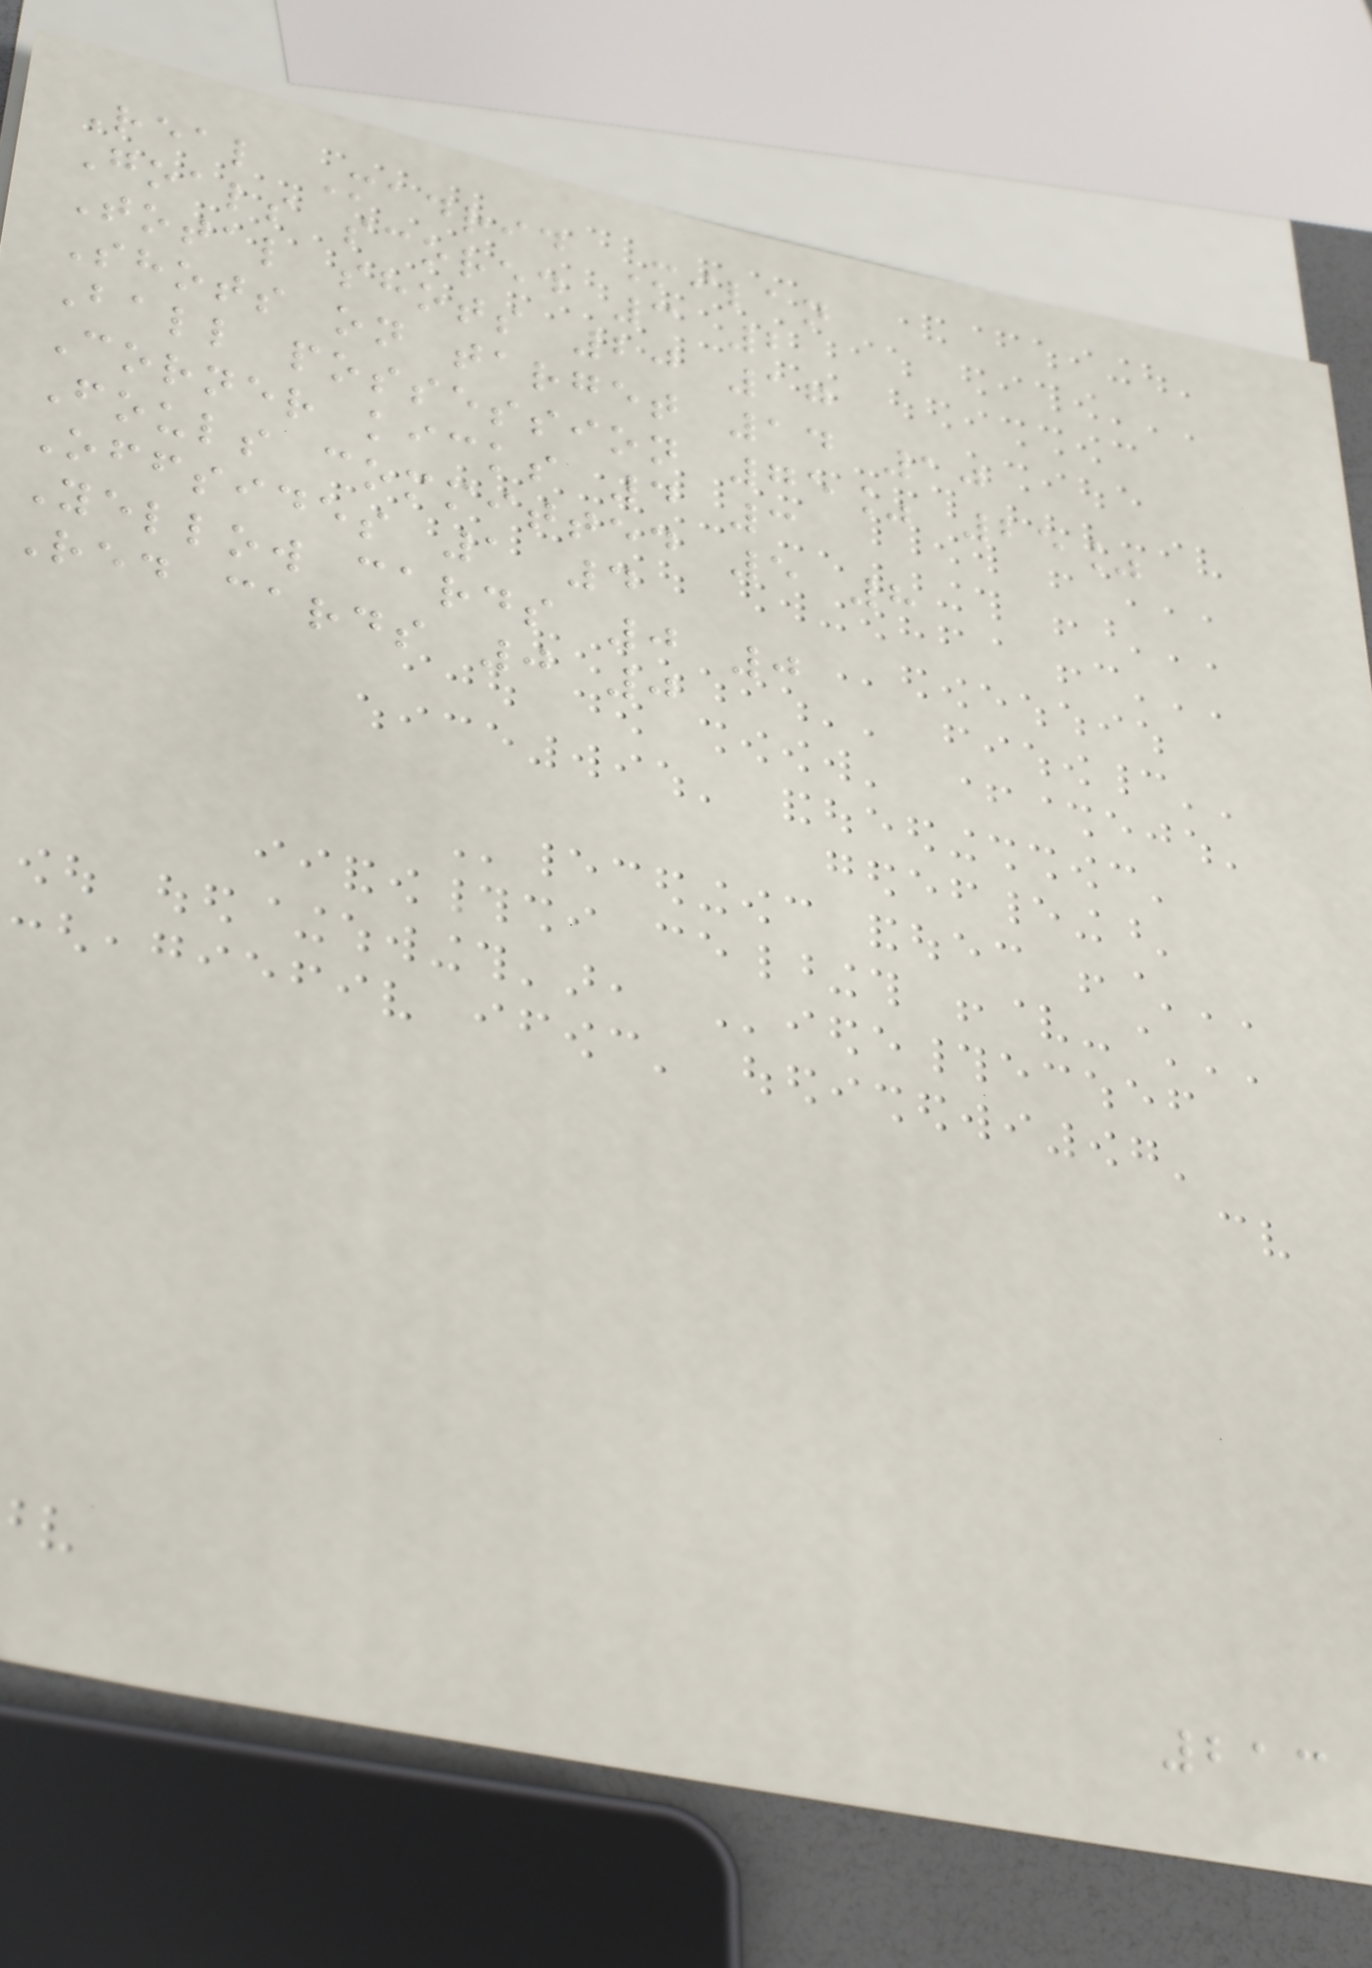Real Madrid Milan
Goals scored 3 2
Total shots 20 17
Shots on target 14 10
Ball possession 75% 25%
Corner kicks 4 3
Fouls committed 5 8
Offsides 1 4
Yellow cards 0 0
Red cards 0 0
213
